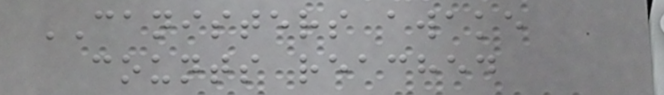CANISTERS awake
counts reached
